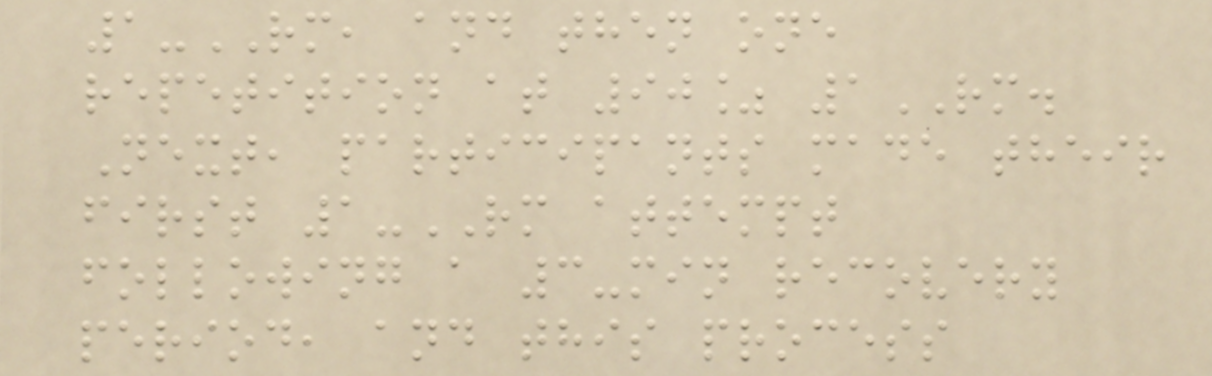1-RM, and then one
repetition at 90% 1RM.
Next, participants made their
first 1-RM attempt
following a 3-min recovery
period, and this process
